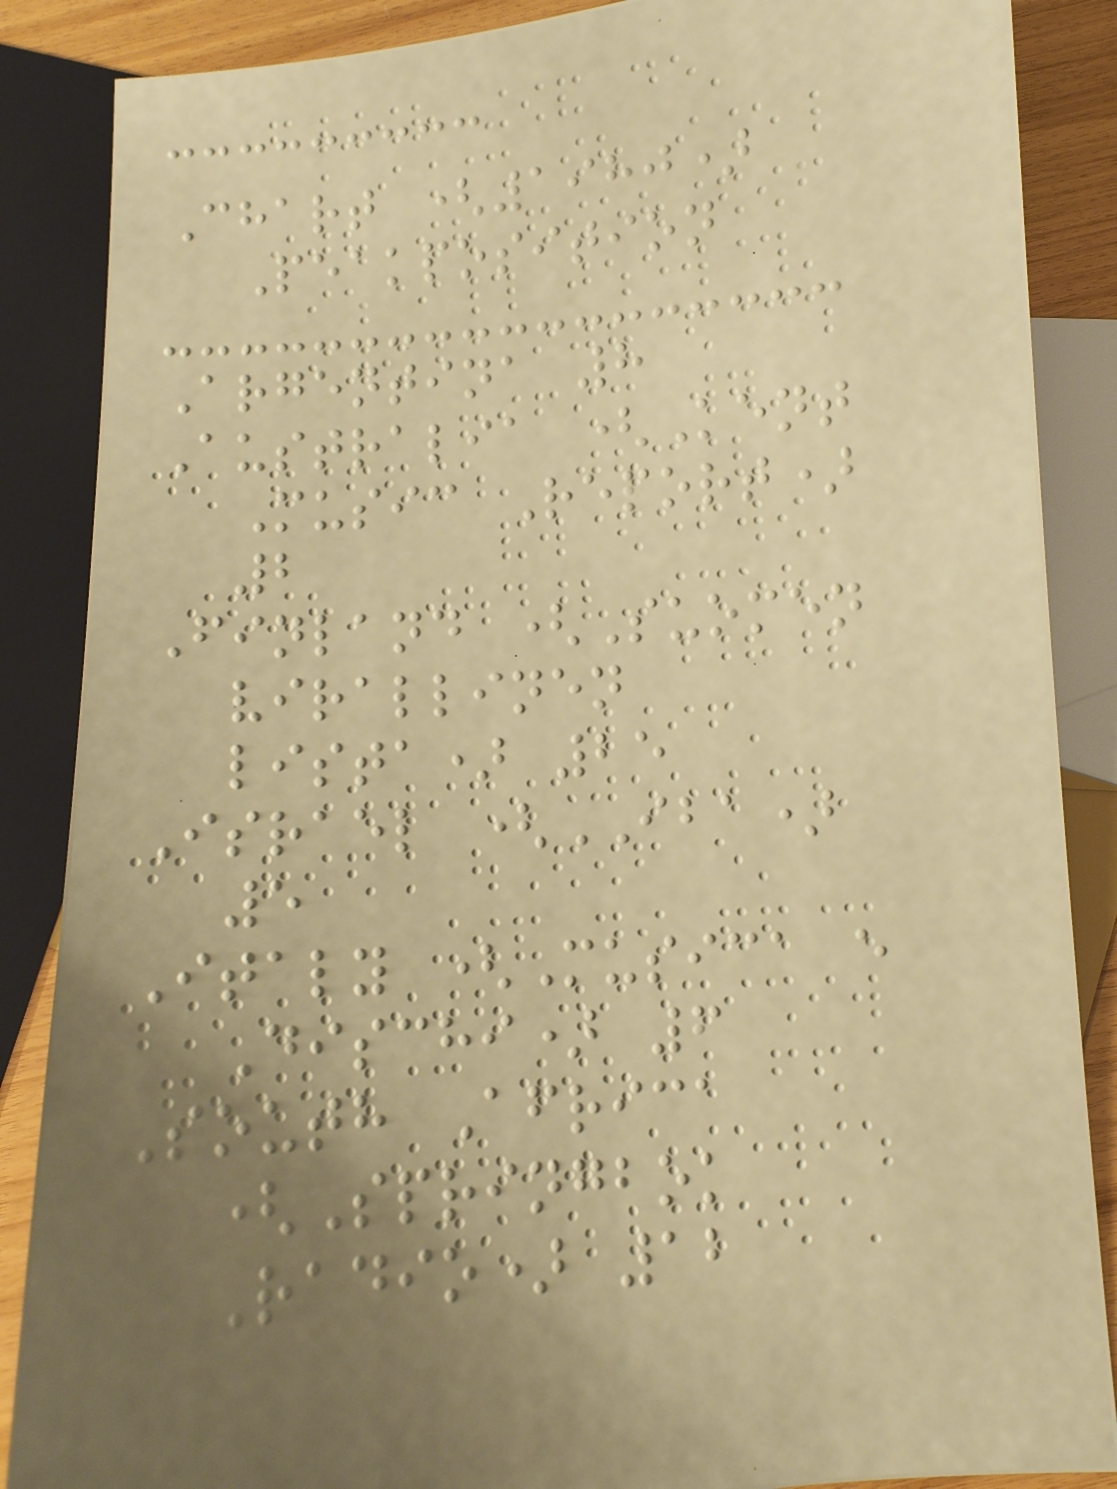Chart (1980)
Peakposition
Argentina 8
Australia (Kent
Music Report)
2
Finland (Suomen
virallinen
lista) 25
Israel (IBA)
5
Italy (Musica e
Dischi) 6
South Africa
(Springbok
Radio) 12
